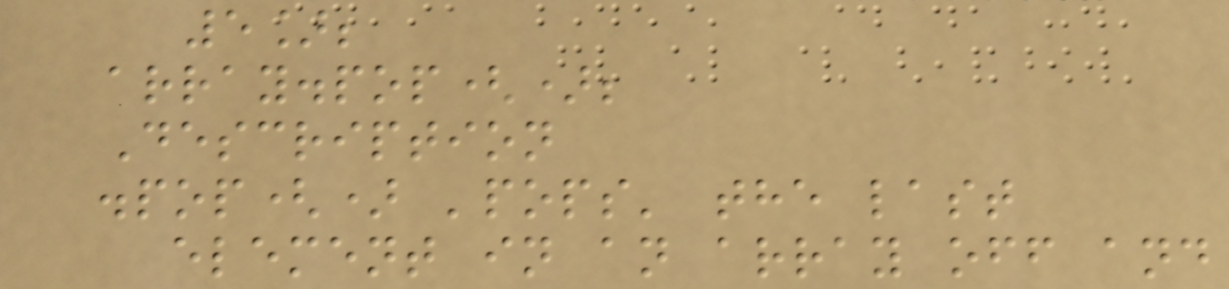5];
array.pop();
Description
.pop() 'pops' the last
element in an array off and
